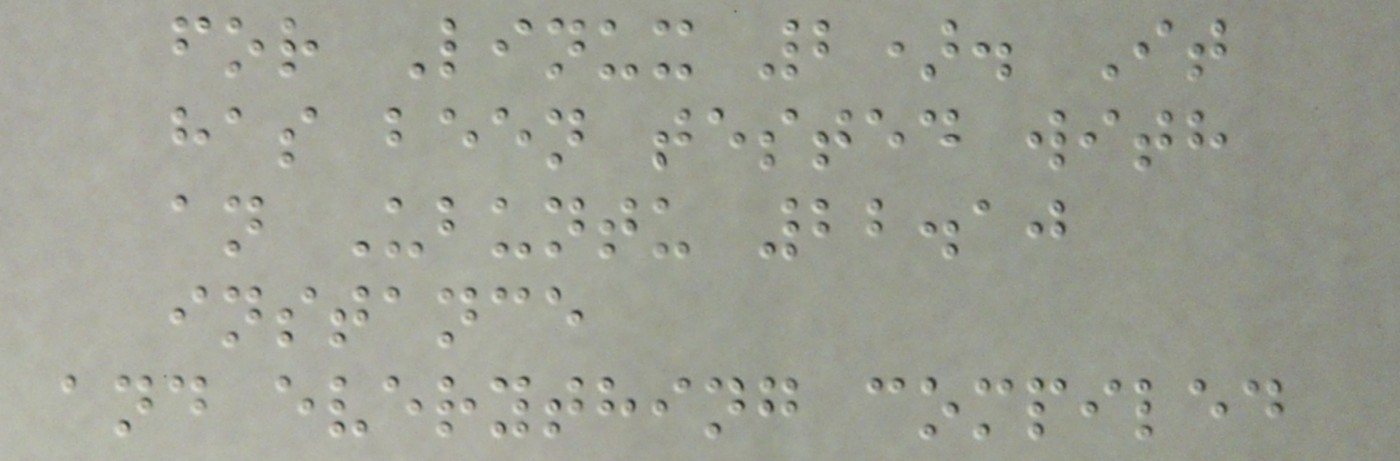for Linux 2). It
has been tested with
an Ubuntu 22.10
instance
and everything compiled
